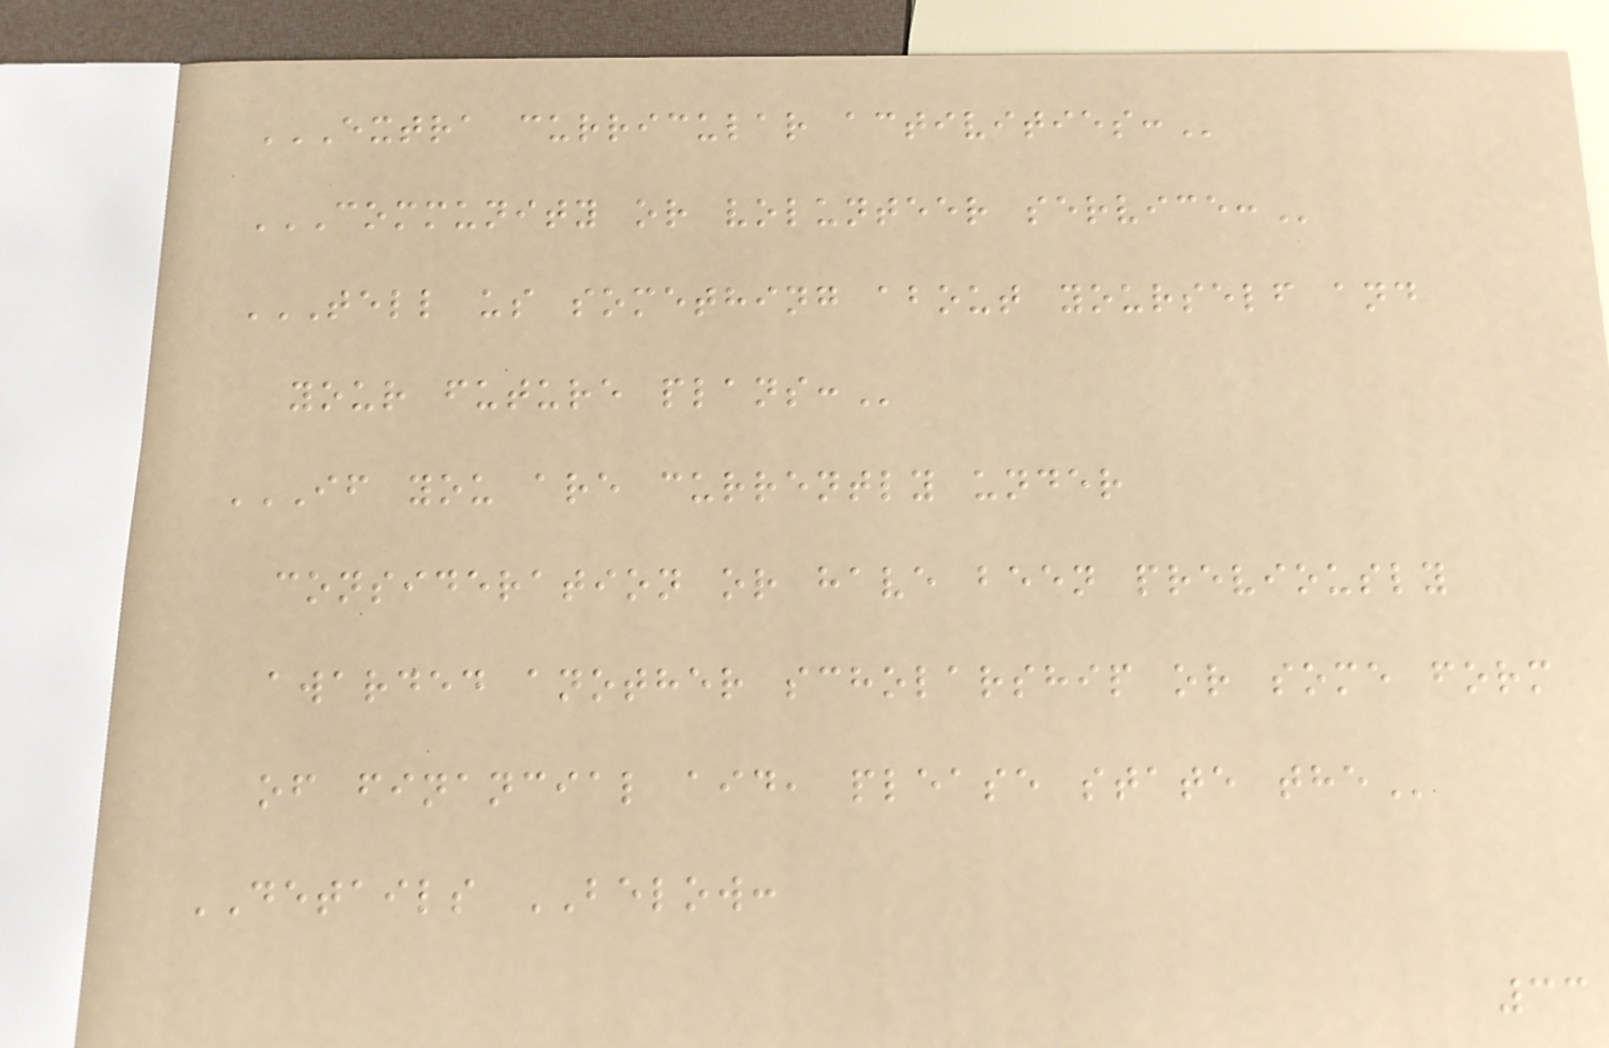EXTRA CURRICULAR ACTIVITIES:
COMMUNITY OR VOLUNTEER SERVICE:
TELL US SOMETHING ABOUT YOURSELF AND
YOUR FUTURE PLANS:
IF YOU ARE CURRENTLY UNDER
CONSIDERATION OR HAVE BEEN PREVIOUSLY
AWARDED ANOTHER SCHOLARSHIP OR SOME FORM
OF FINANCIAL AID, PLEASE STATE THE
DETAILS BELOW:
33
